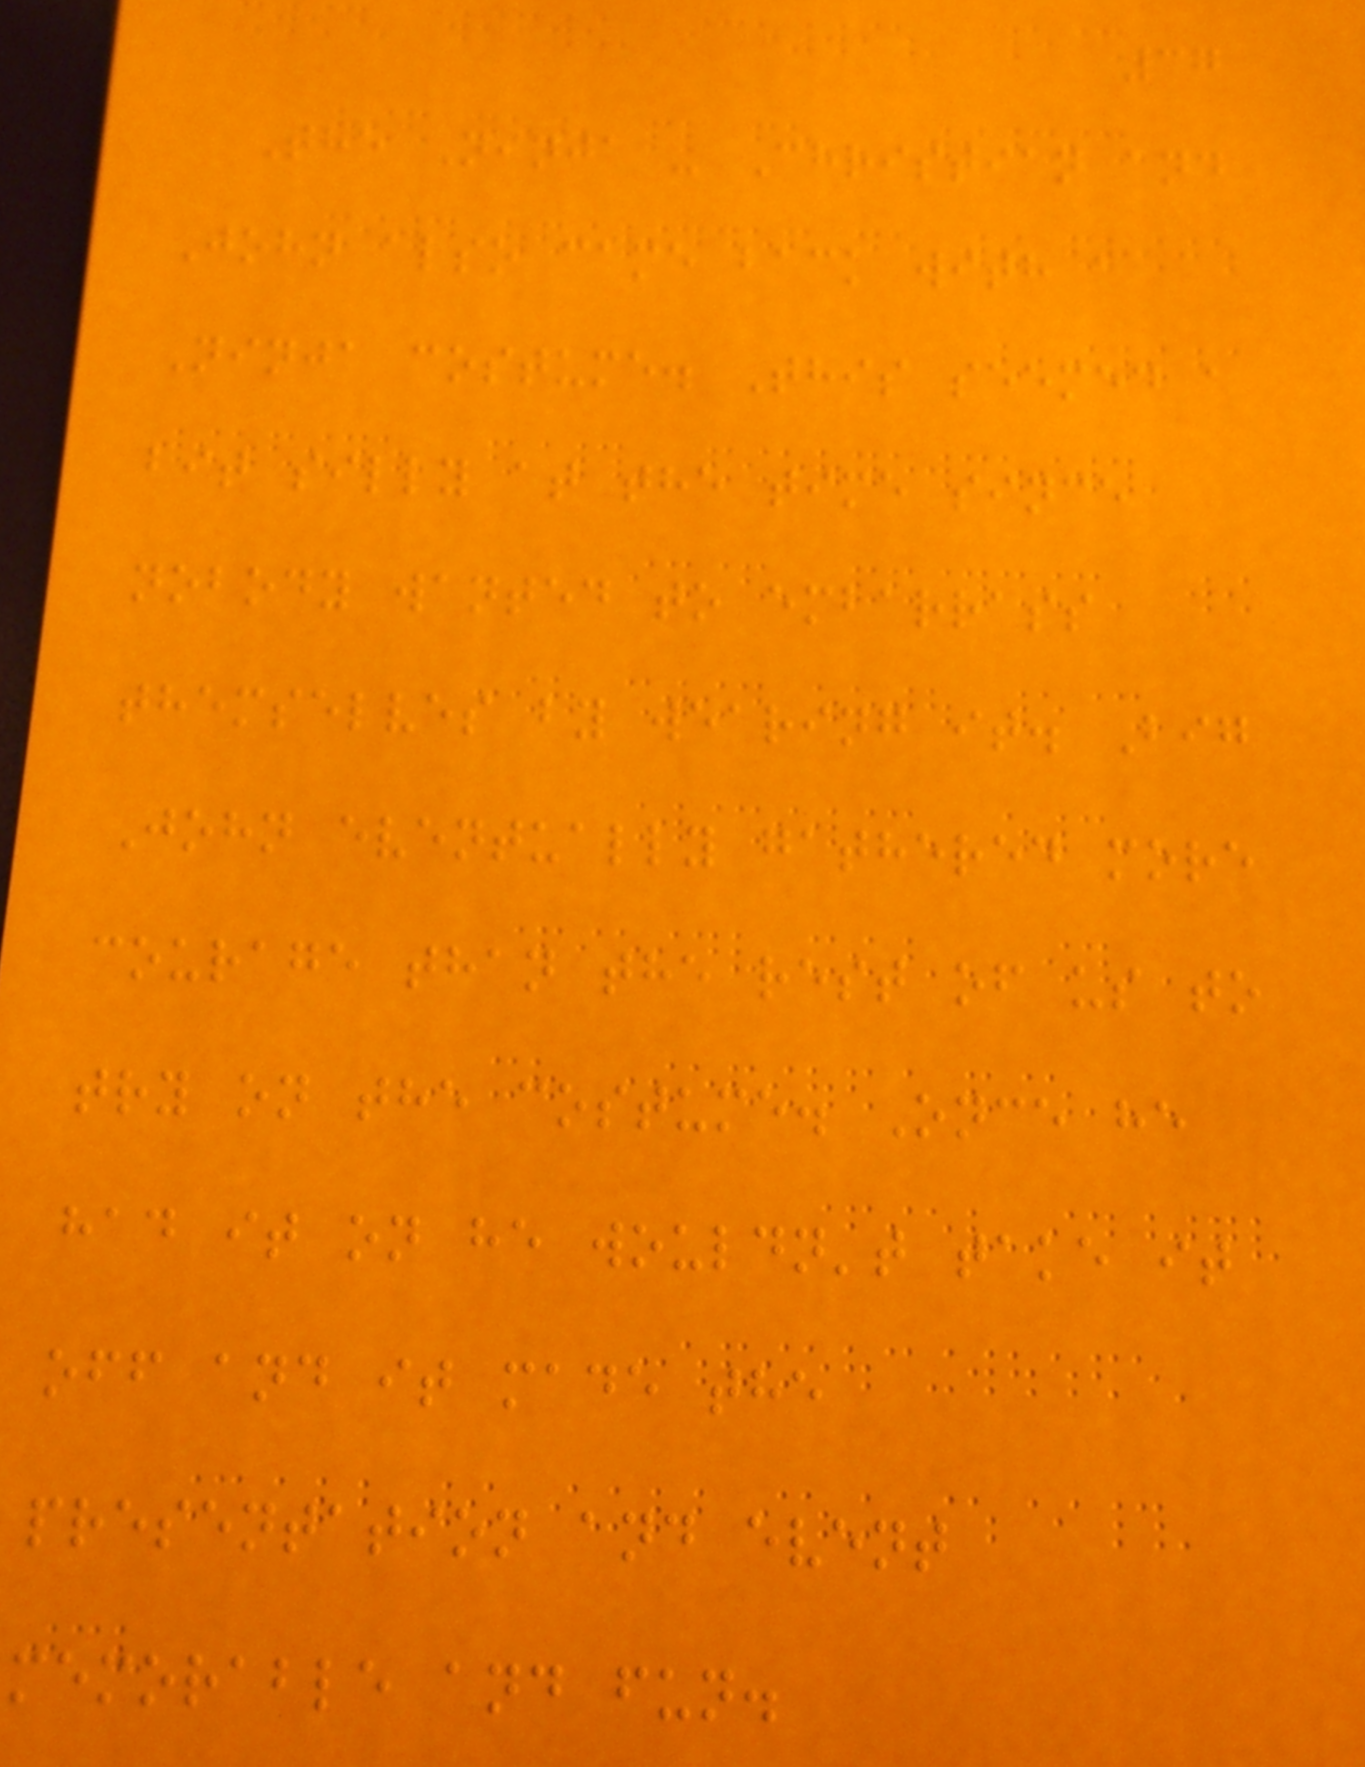37
The Ninja - Christian and
John also came back with a
Ninja costume. This seemed a
bit silly at the time since
nobody wanted to embarrass
themselves by wearing it. Big
John eventually gathered more
courage than the rest of us to
try on the costume. Once he
had it on he wouldn't take it
off and it made the
presentation and event
memorable and fun.
